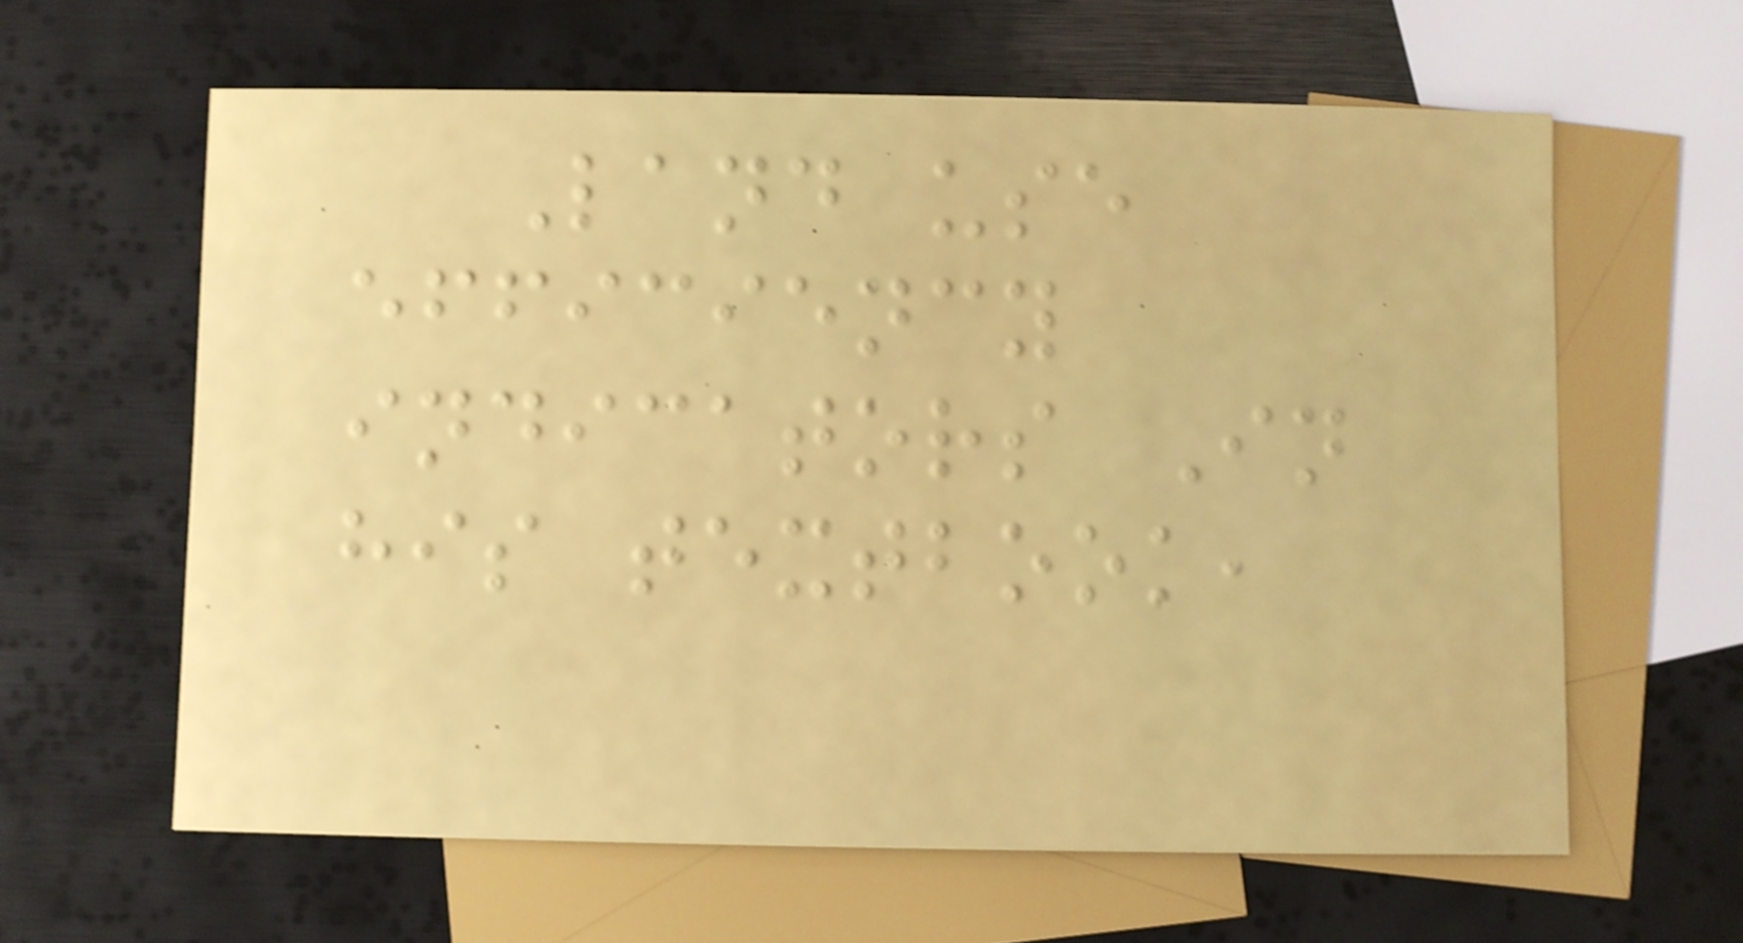Land use
efficiency
indicators In
his textbook,
